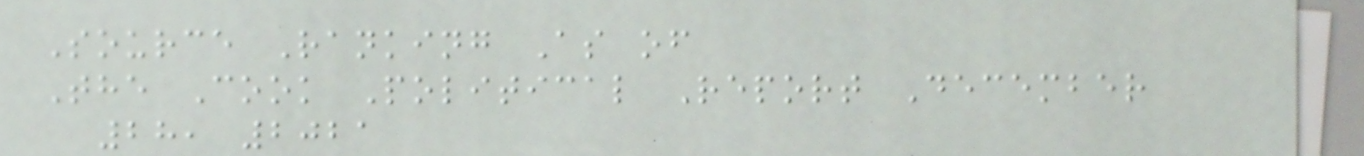Source Ranking As of
The Cook Political Report December
28, 2021
